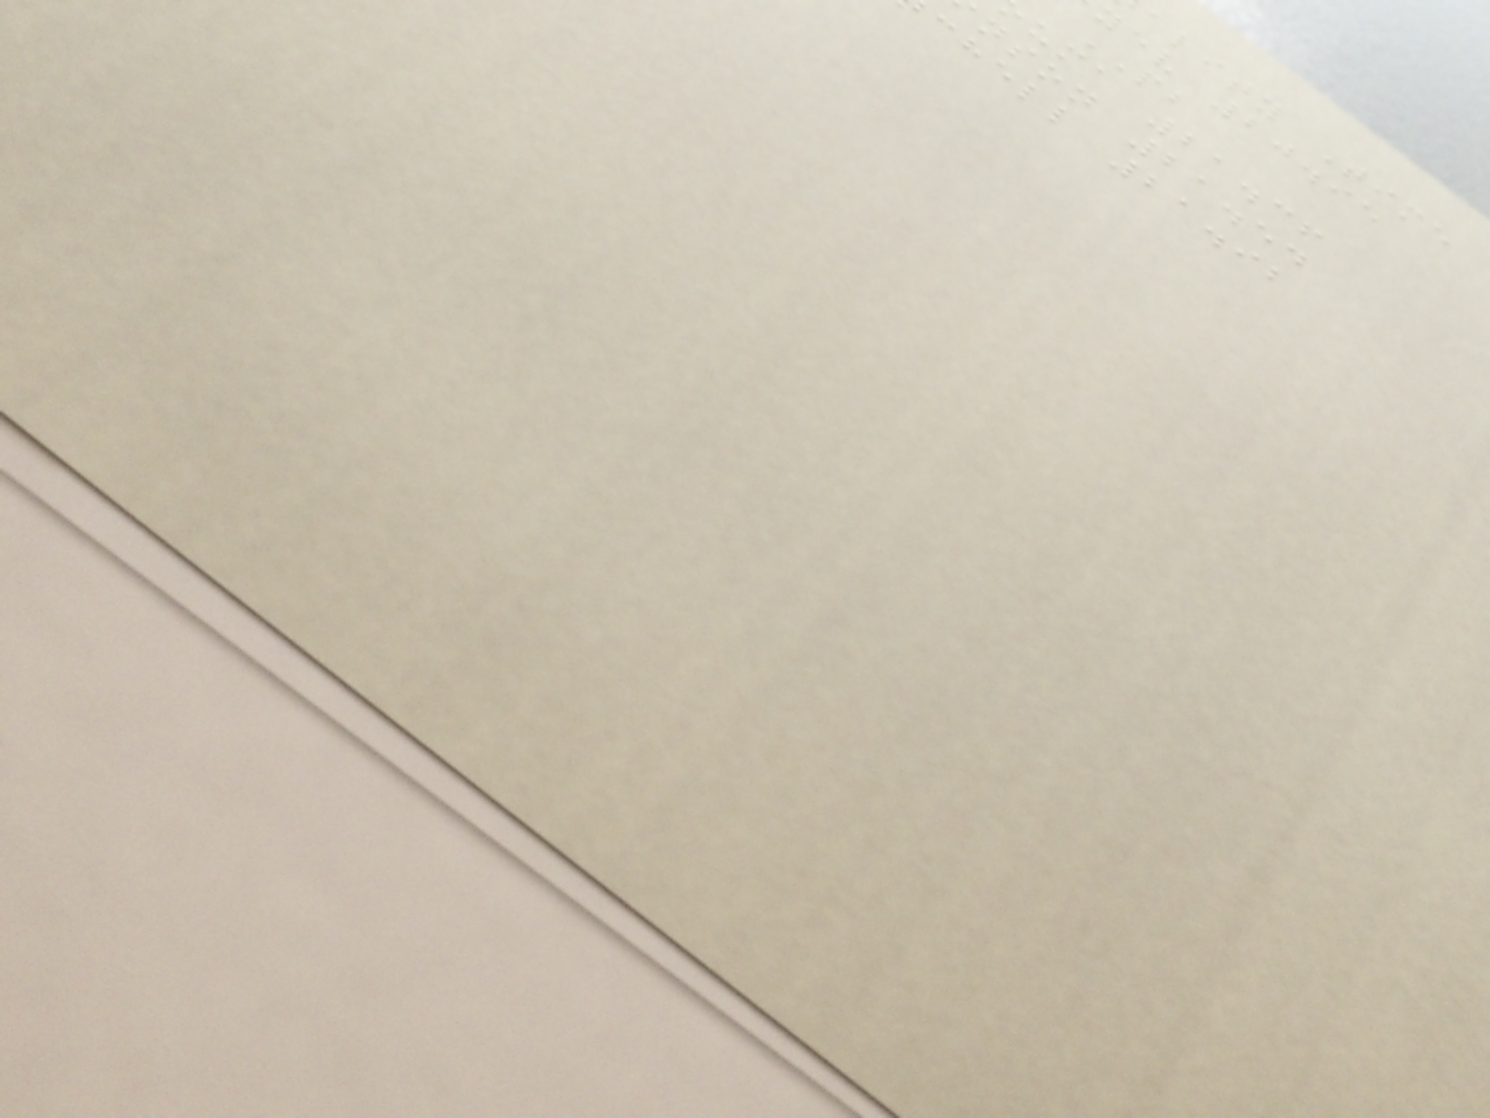ality Time
yev 20.95
uma 21.36
nson 21.54
chell 21.92
